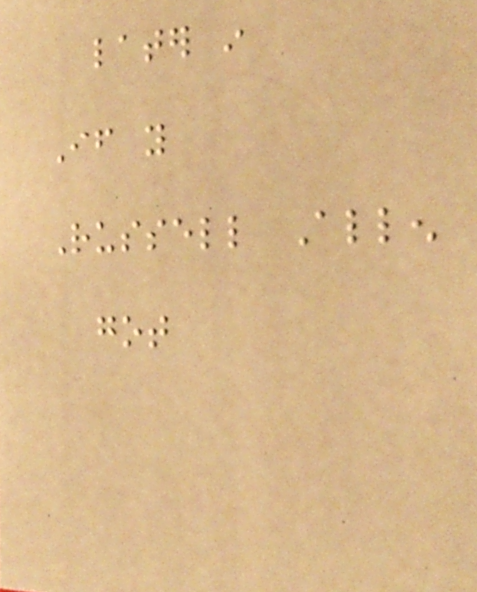later in
If you
Russell Allen
got
